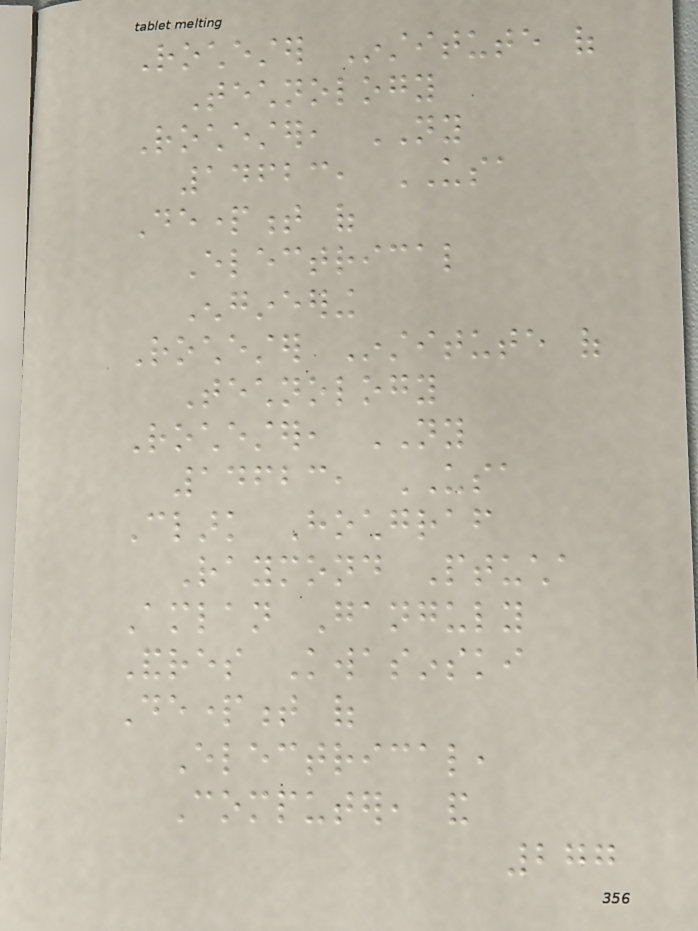Rochester Institute of
Technology
Rochester, NY
14623, USA
Department of
Electrical
Engineering
Rochester Institute of
Technology
Rochester, NY
14623, USA
Clark Hochgraf
Raymond Ptucha
Amlan Ganguly
Andres Kwasinski
Department of
Electrical,
Computer, and
277
